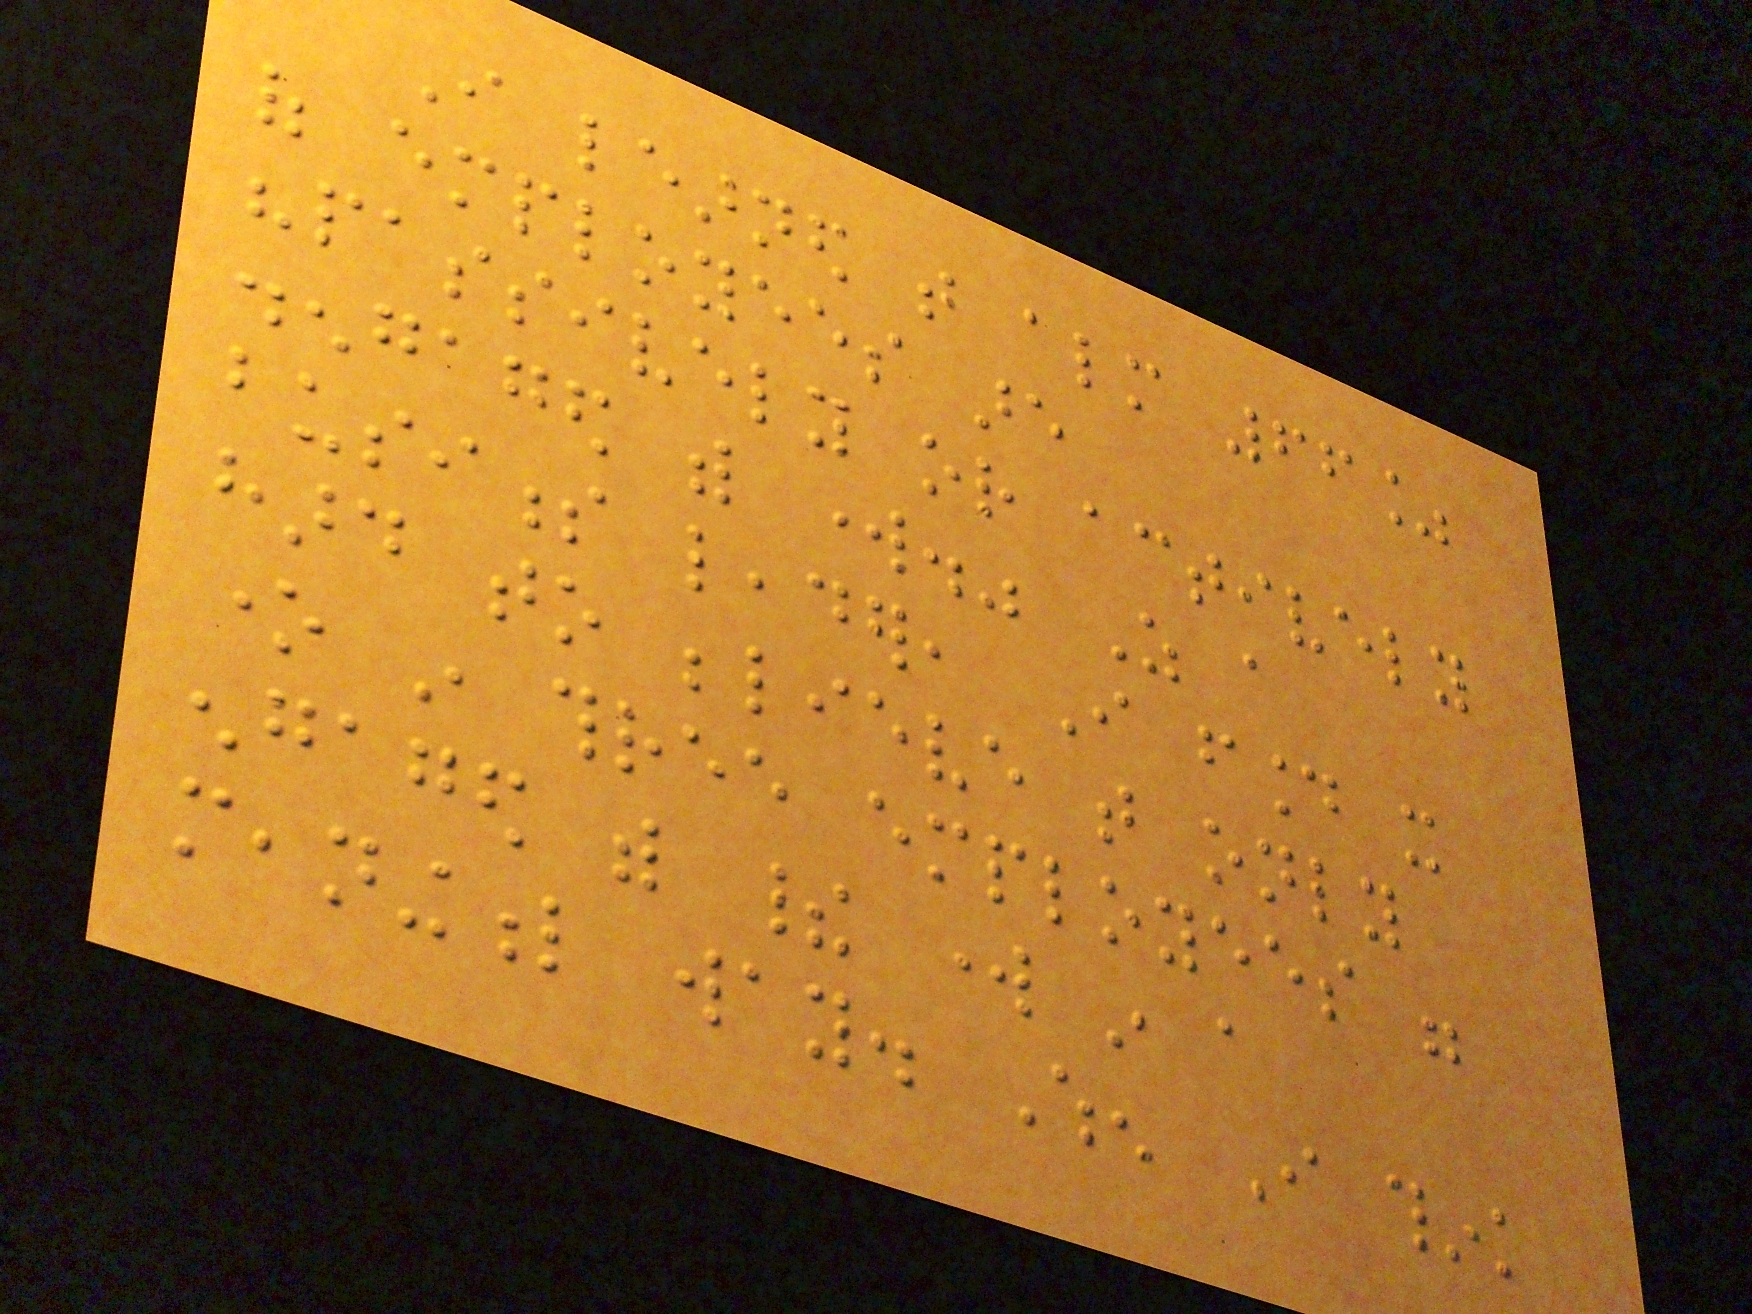I learned that almost 66%
of employees are
"passively or actively
disengaged with work." As a
business leader, I found it
hard to believe that only
one in three employees were
engaged with their work in a
meaningful way. When I think
